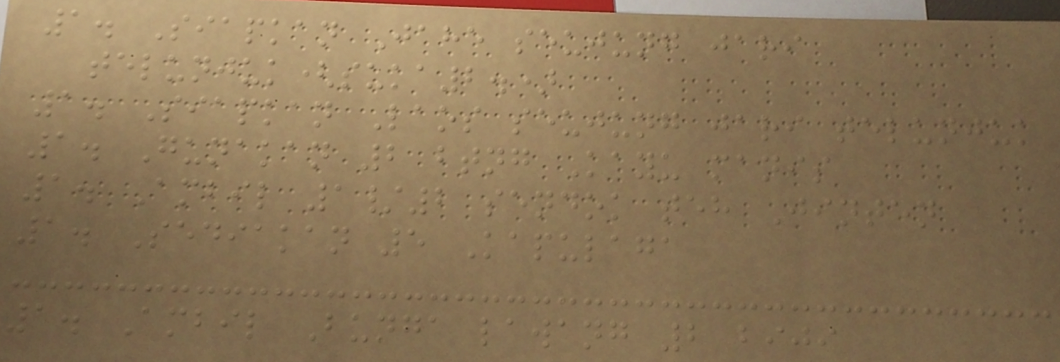1. Siapkan Jahe seujung jari
telunjuk(suka2.)
1. Siapkan Laos seujung jari telunjuk
1. Gunakan 2 btng Kayu manis
1. Ambil 1/2 sendok teh Jinten
1. Sediakan 5 Kapulaga
1. Ambil Bunga lawang 2 biji
